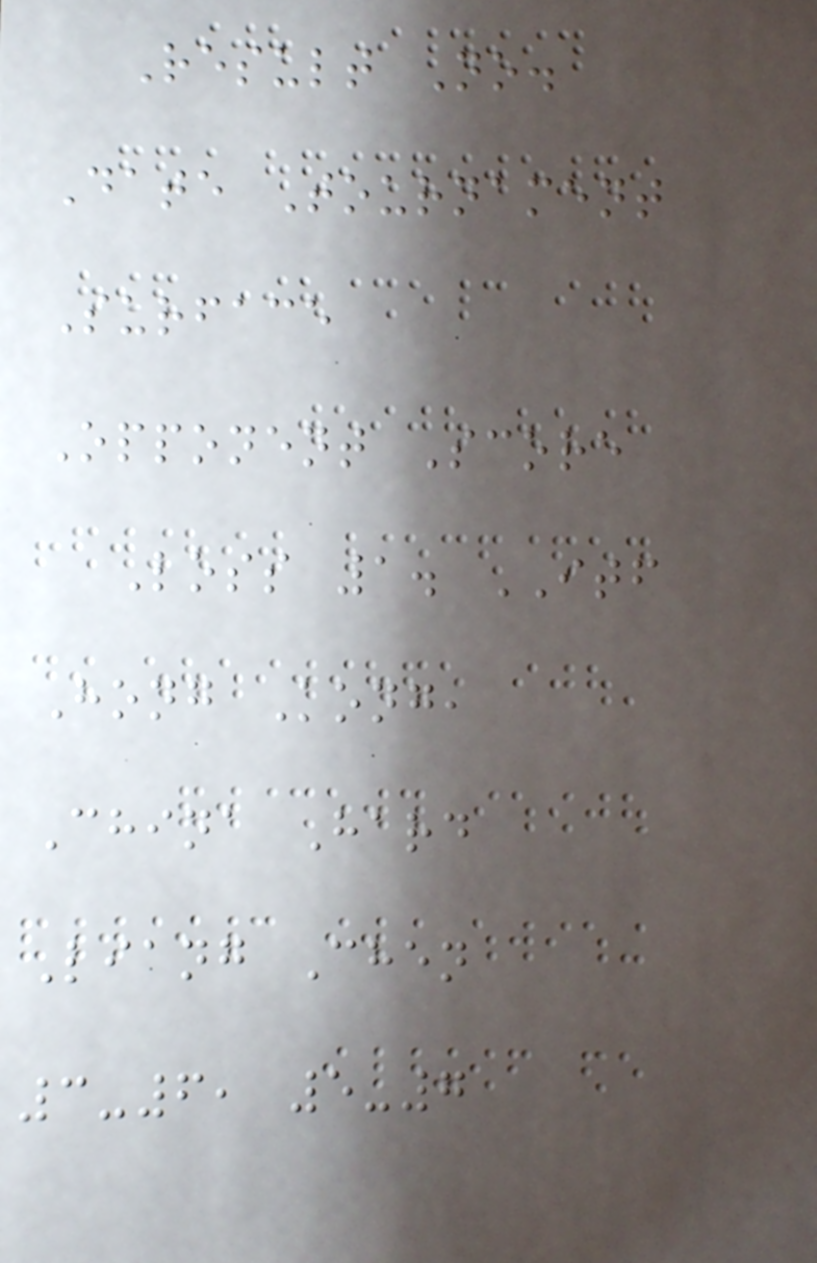Result No.
Date Tournament
Surface
Opponent Score
Loss 1. ITF
Hong Kong,
China Hard
Liang Chen
3-6, 5-7
